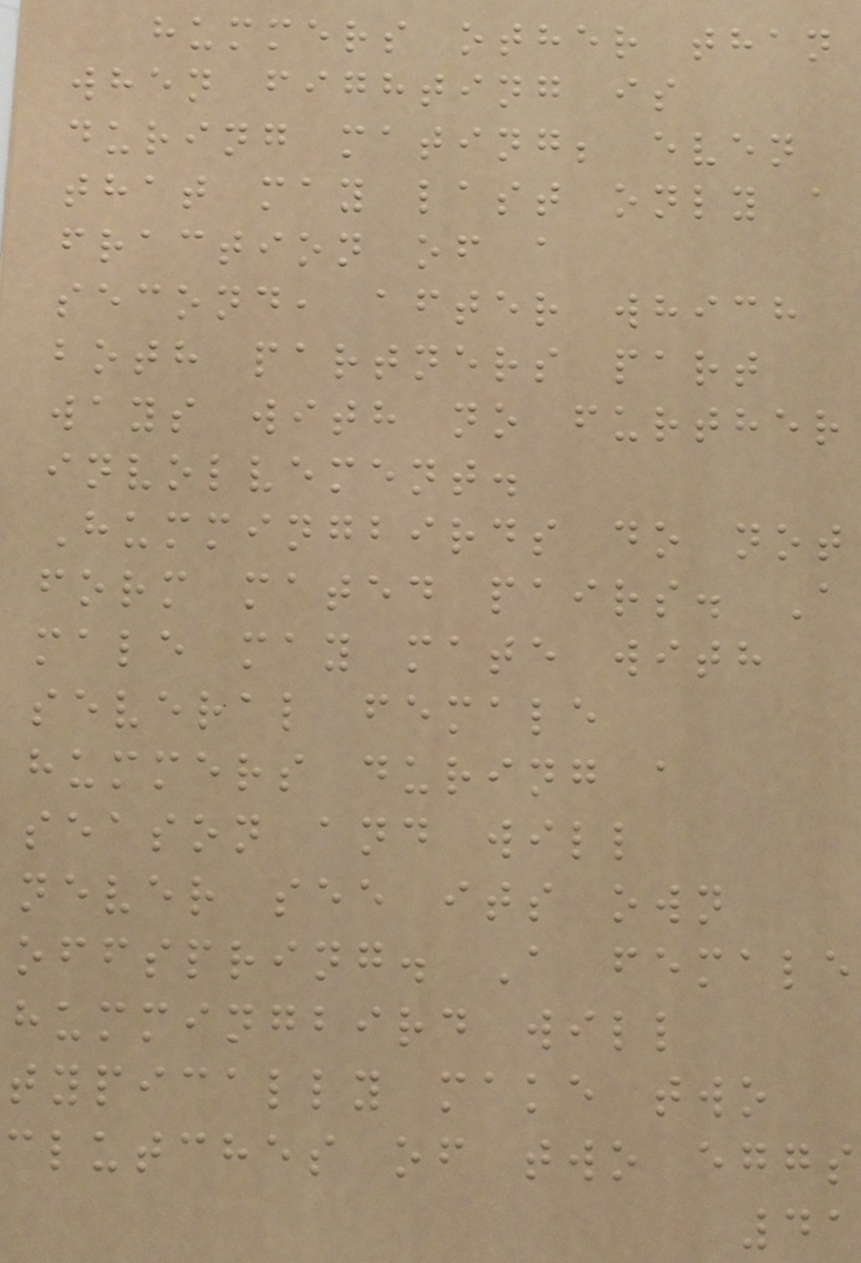hummers other than
when fighting is
during mating; even
that may last only a
fraction of a
second, after which
both partners part
ways with no further
involvement.
Hummingbirds do not
form mated pairs. A
male may mate with
several female
hummers during a
season and will
never see its own
offspring. A female
hummingbird will
typically make two
clutches of two eggs
41
